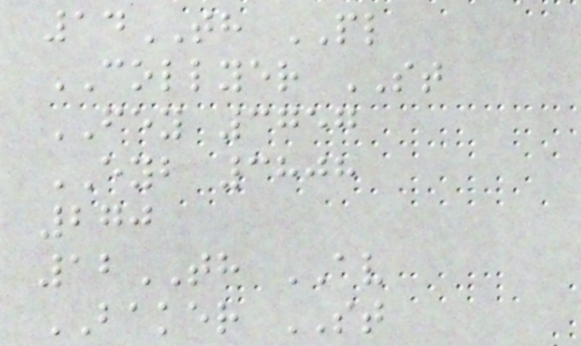14TH PL
COLLYER ST
FEY 3757
EYB 3808
270
12TH AV
BAKER ST
